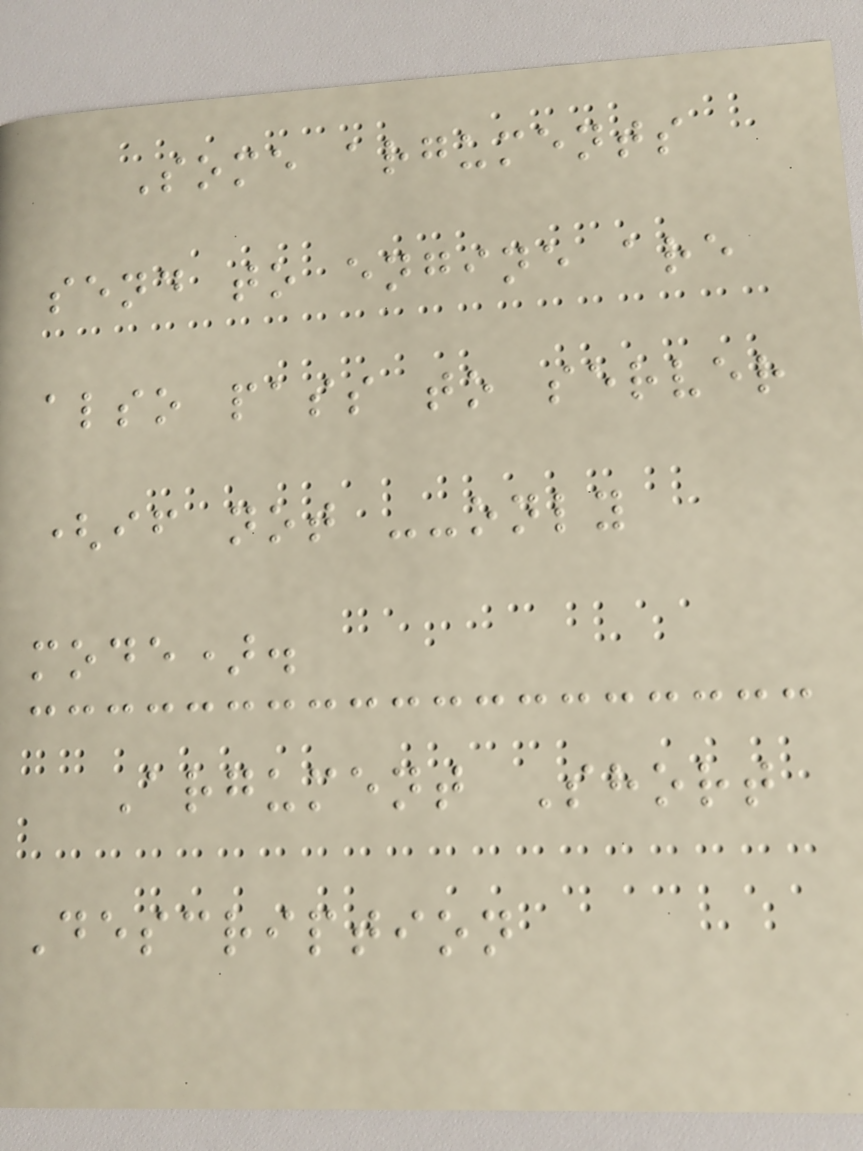Some arguments
send to engine are
also pass to server
(if not --only
mode).
Argument Short
Description
